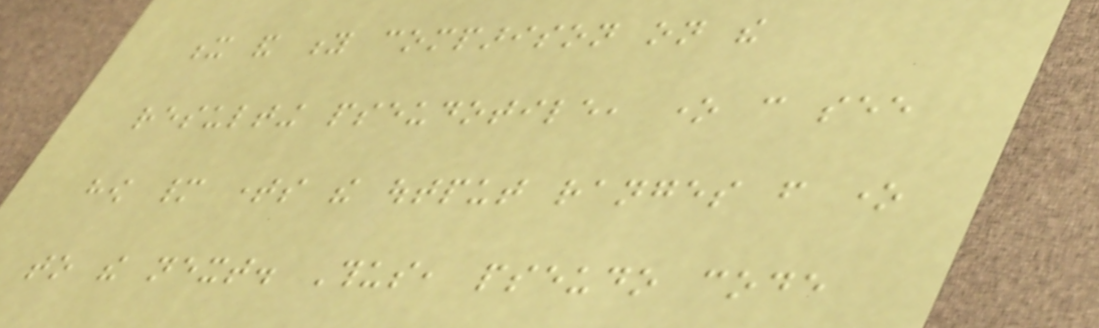x and y comparison on the
resulting pseudotile, one can see
how many times the output ranges from one
to the next. Thus, pseudo code
